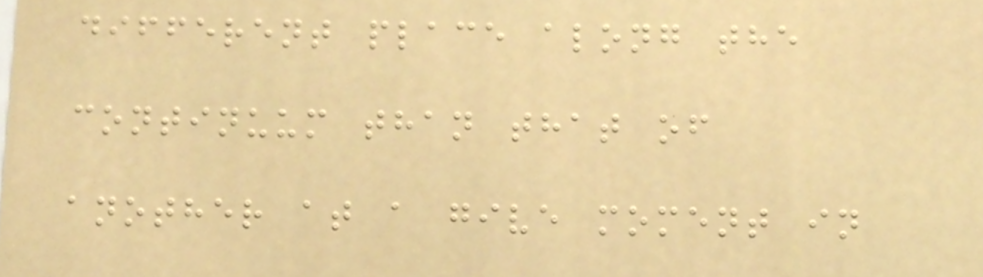different place along the
continuum than that of
another at a give moment in
